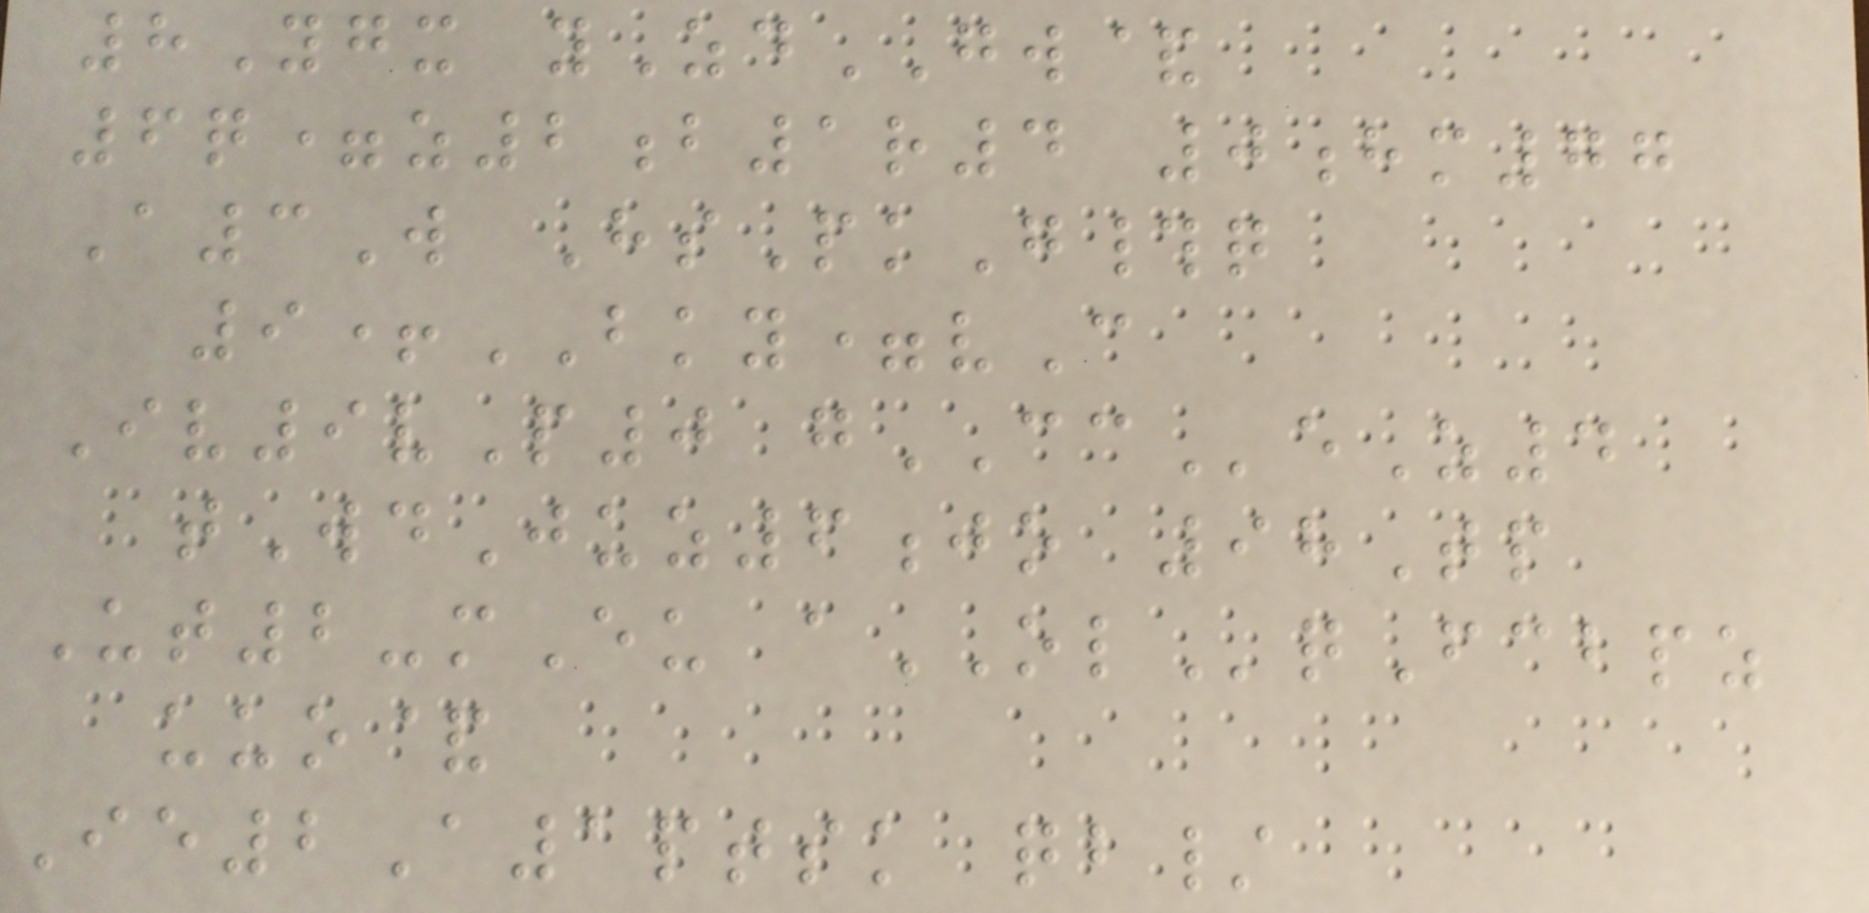8Ygx yZdGW&
6q=z2b1r4 0hm77
A3W HsPkG#q
9+BKY=vC
Iv9vP0 gCCeZ4
tWdJuz6jo 98Tp
Ut2-mEu aOLqFcbpz
uuo&
Ie2A1ptsk qb/
